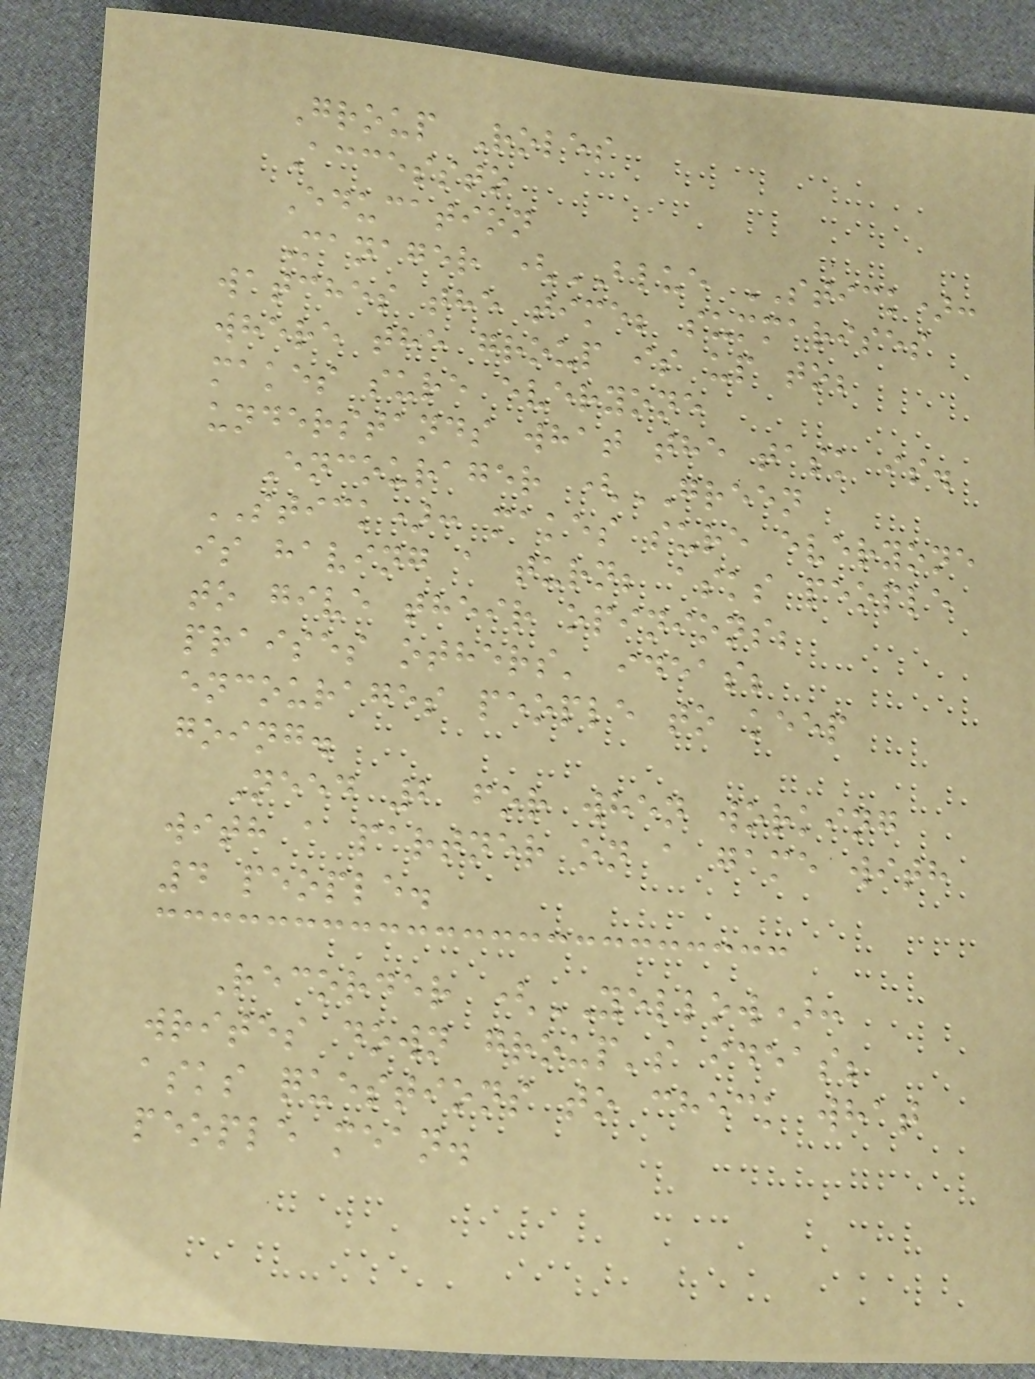Group Roles
Accessto
Education
Manager (BLUE STICK):
watches the time; summarises
where the group is up to;
makes sure everyone
understands what the task is.
Encourager (GREEN
STICK): makes sure everyone
is having a turn; asks people
to give their opinions;
praises others' ideas;
encourages people to keep
going.
Need 2 for when working
with a partner on a game with
4 people.
Recorder (YELLOW):
writes down group's ideas;
asks questions to check what
people mean.
